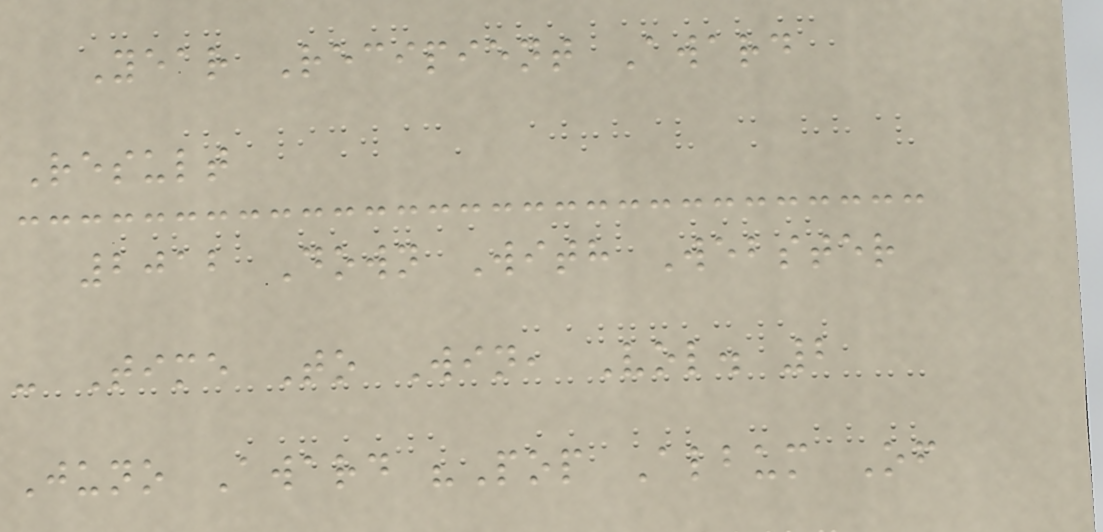Year Recipient Award
Result
2012 Down With Webster
- Time To Win, Vol. 2
Juno Award "Pop Album Of
